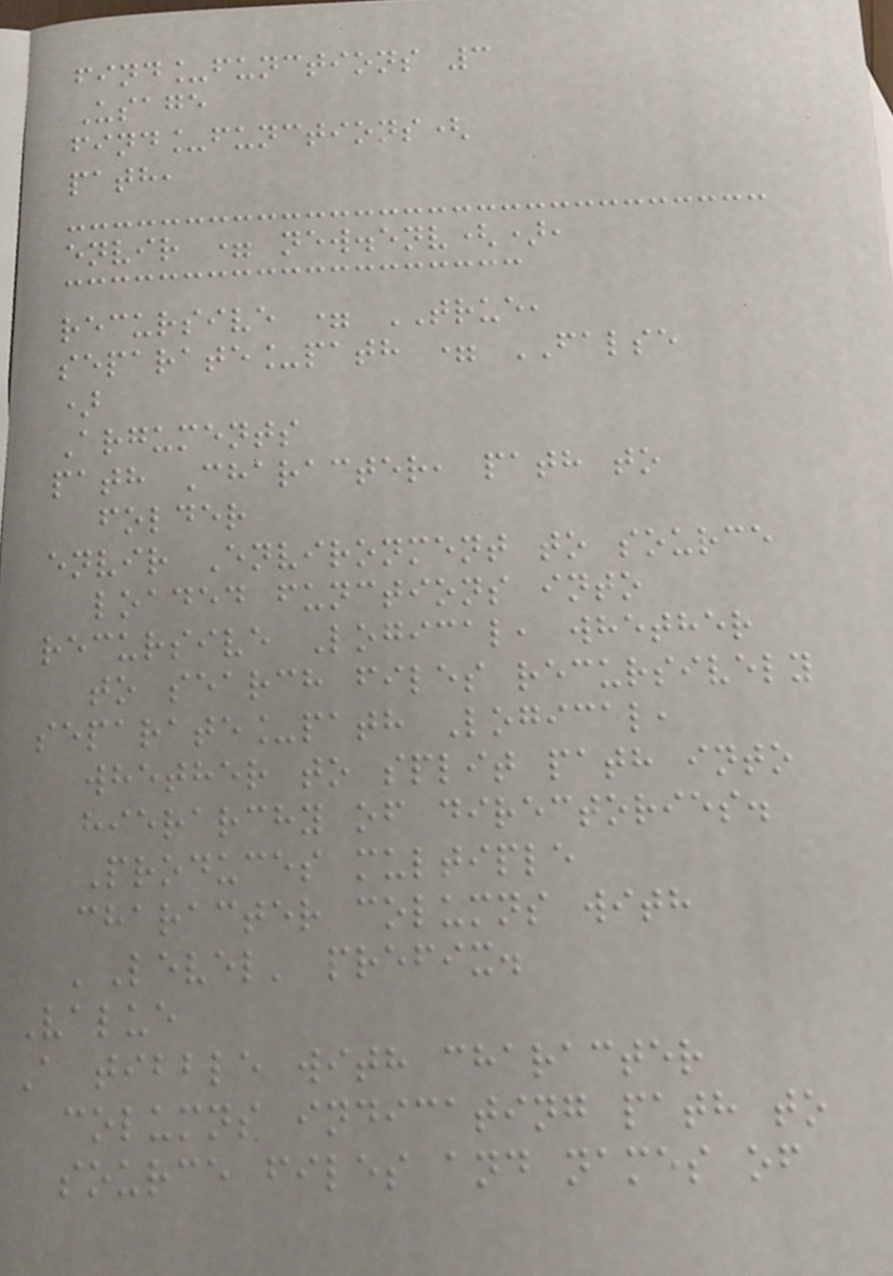find_functions 3
Usage
find_functions(
path,
envir = new.env(),
recursive = TRUE,
separate_path = FALSE
)
Arguments
path Character, path to
folder
envir Environment to source
loaded functions into
recursive Logical, whether
to search files recursively
separate_path Logical,
whether to split path into
hierarchy of directories.
Produces multiple
character columns with
'Level' prefix.
Value
A tibble with character
columns indicating path to
source files and names of
